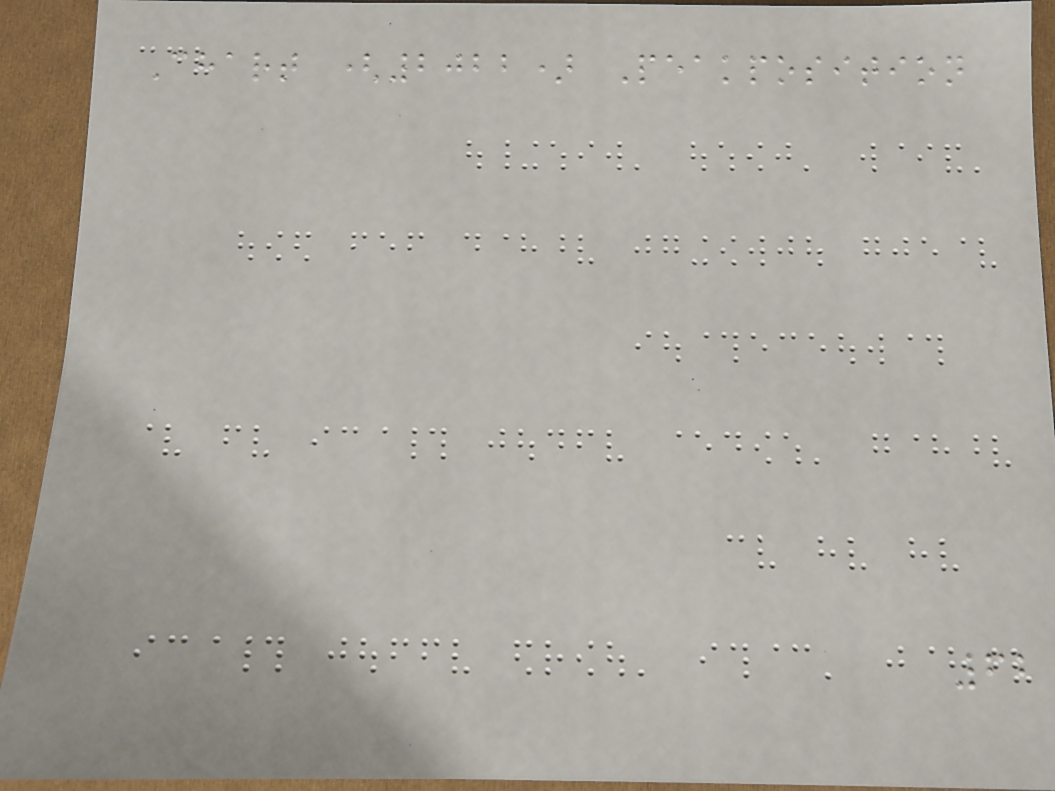Chart (2022) Peakposition
62
